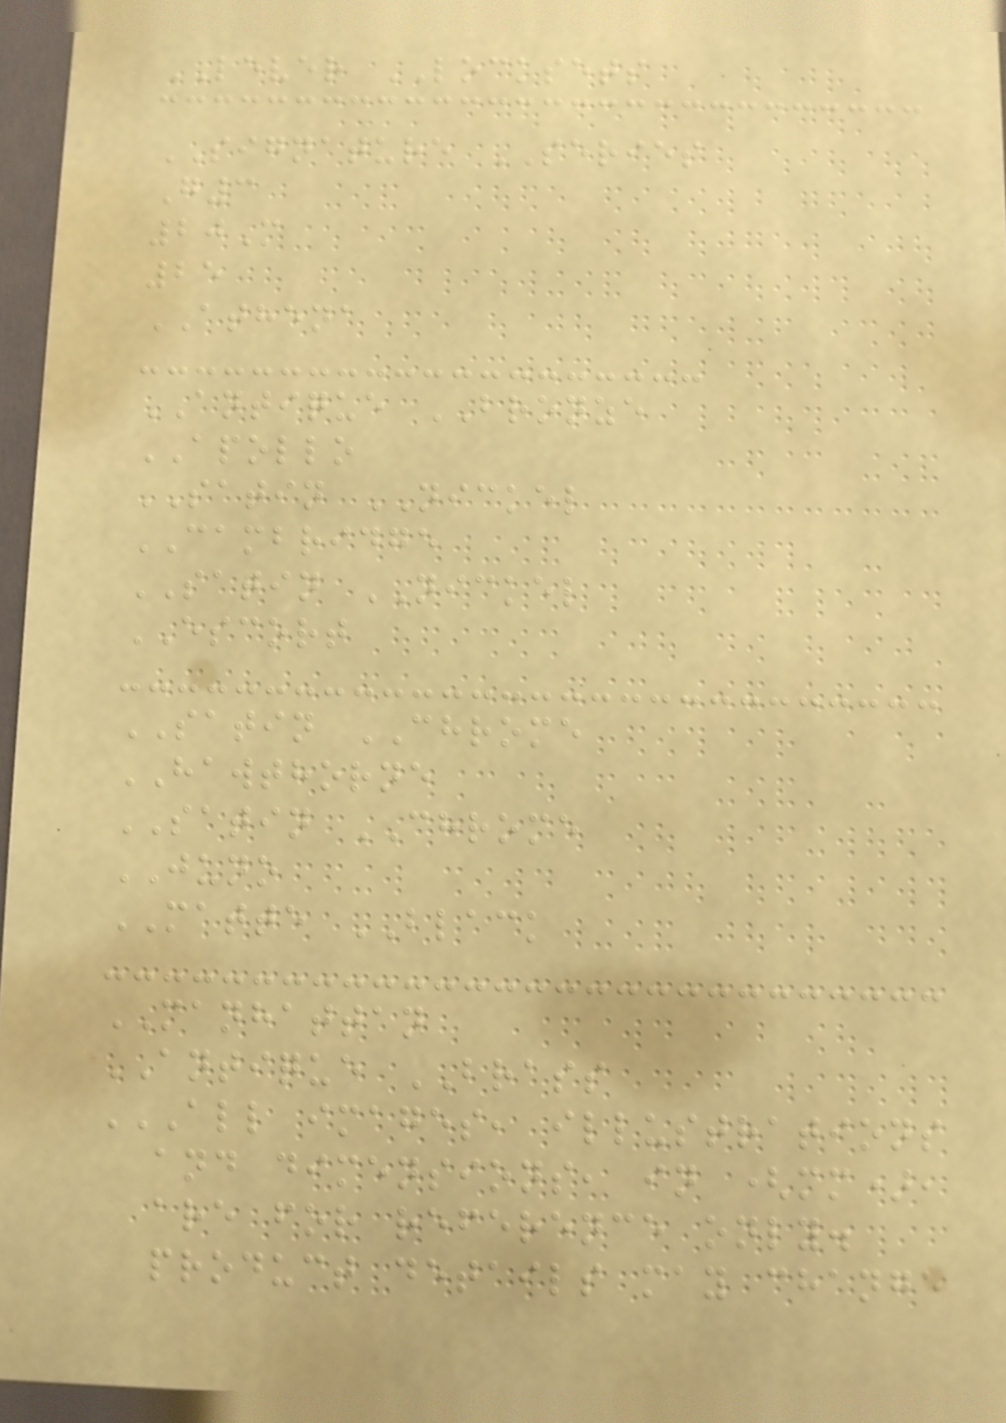LEVER LOCKSETS
SIGNATURE SERIES
G3
20M
25
ATHENA
ANTIQUE BRONZE
APOLLO
SATIN NICKEL
CAMBRIDGE
SATIN NICKEL
ESCORT
SATIN CHROME
HAWTHORNE
SATIN CHROME
JUNO
MATTE BLACK
MANHATTAN
ANTIQUE BRASS
ALL IMAGES, ILLUSTRATIONS
AND DIMENSIONS, IN (MM),
ARE FOR REFERENCE ONLY.
PRODUCT DETAILS MAY CHANGE
